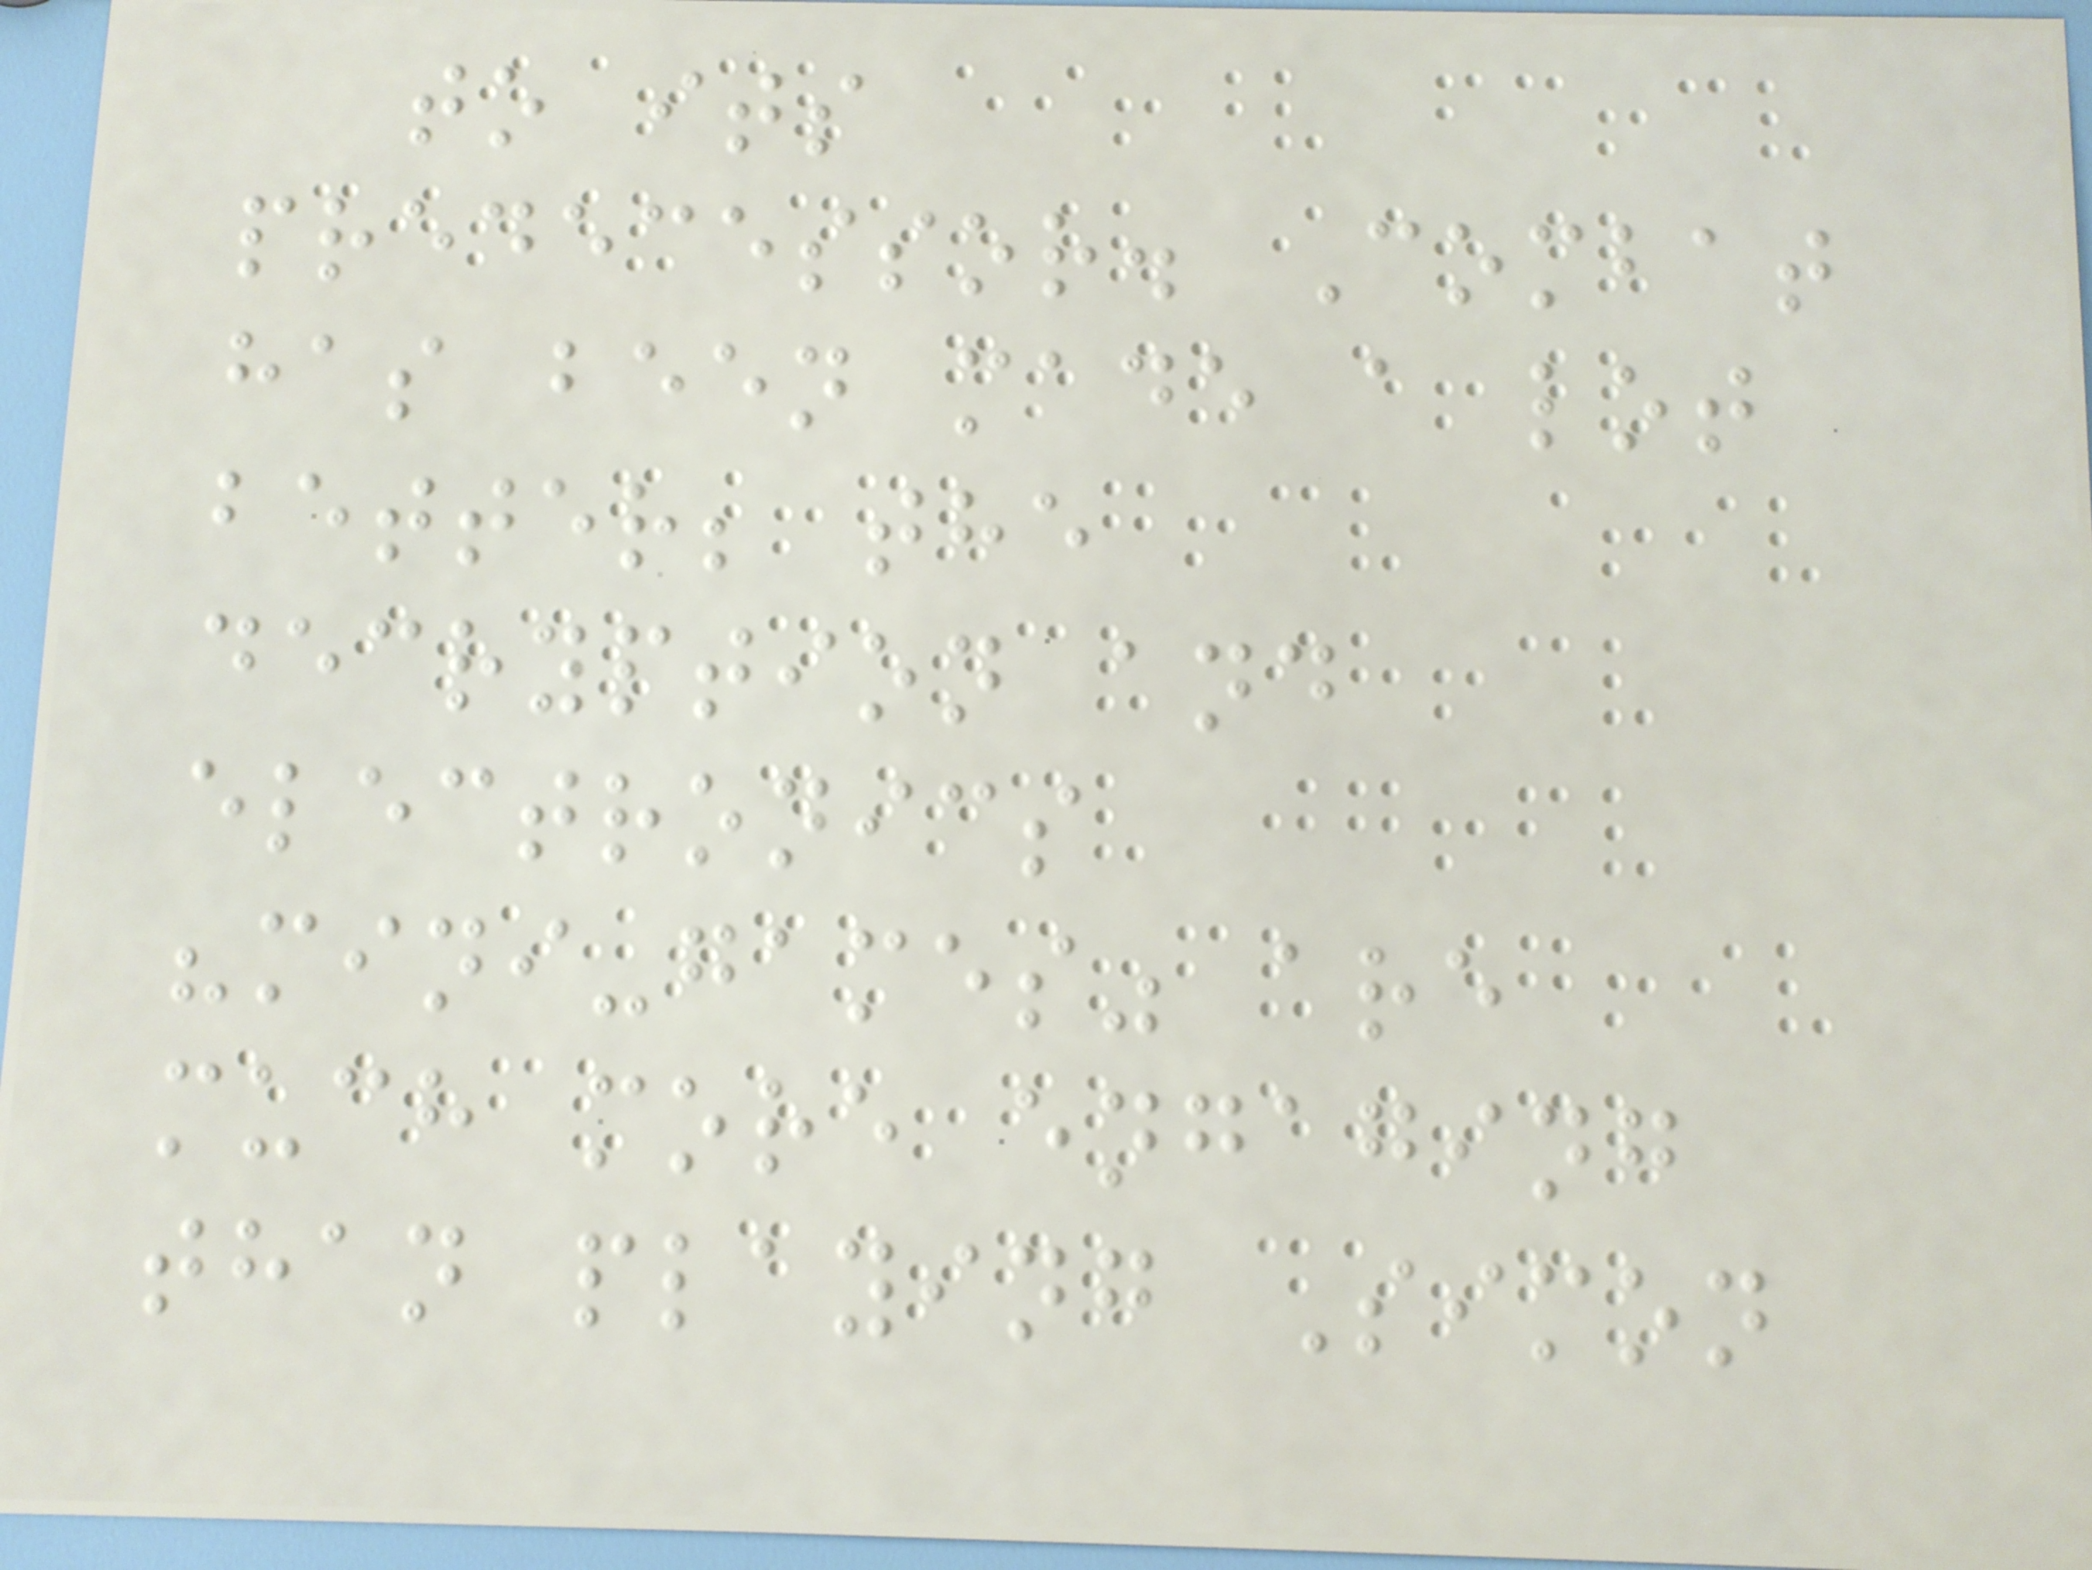to its
predecessor. Combat
has been made a lot
better; the
decryption and
electronics
"mini-games" are
much more engaging
than playing Simon
